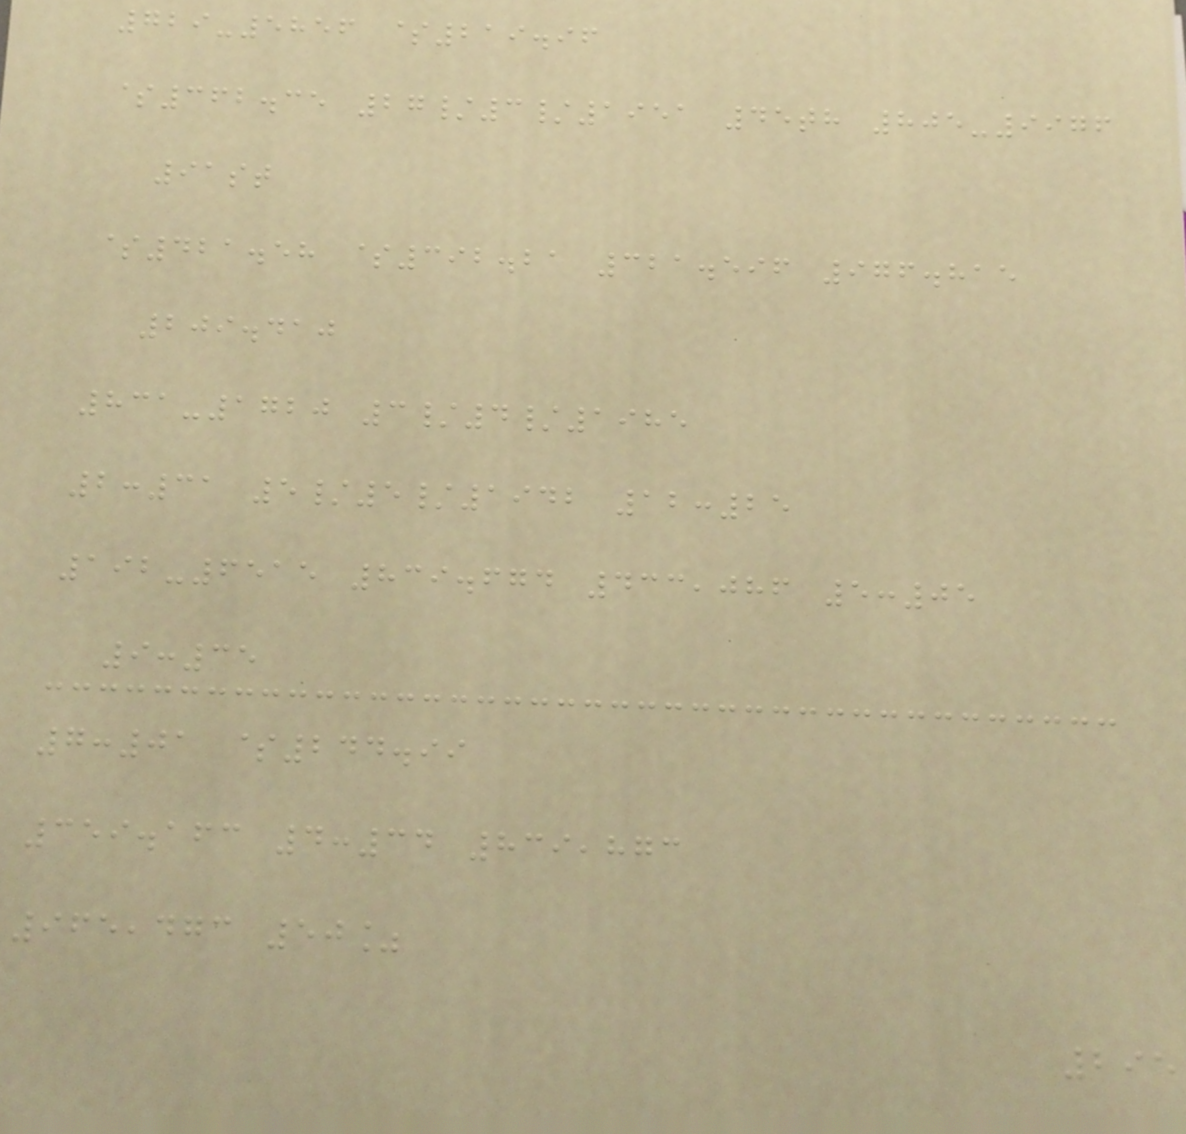729-5856 $219.96
$362.35 27/3/1951 45th 805-9976
91st
$421.58 $392.21 321.596 976.815
209.410
831-1720 3/4/1985
2:31 5/5/1942 12:25
192-6515 839.674 433,086 5:05
9:35
7:01 $244.99
359.163 4:34 839,873
965,473 50%
295
